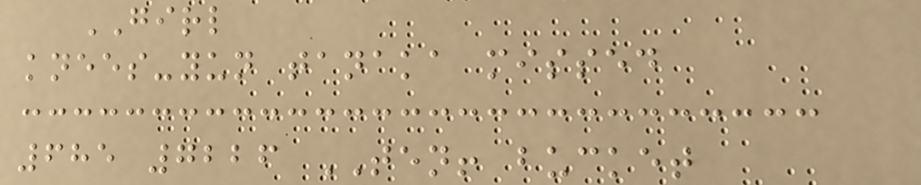GIRL
knees-yun tanaka missed
685 7226 TEN! bucket
